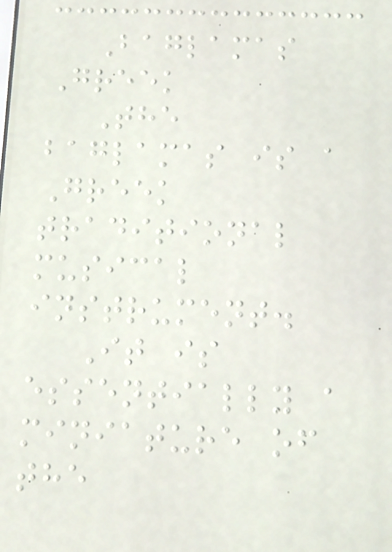Baglamas
Greek
The
baglamas is a
Greek
traditional
musical
instrument.
It is
essentially a
miniature of
the
